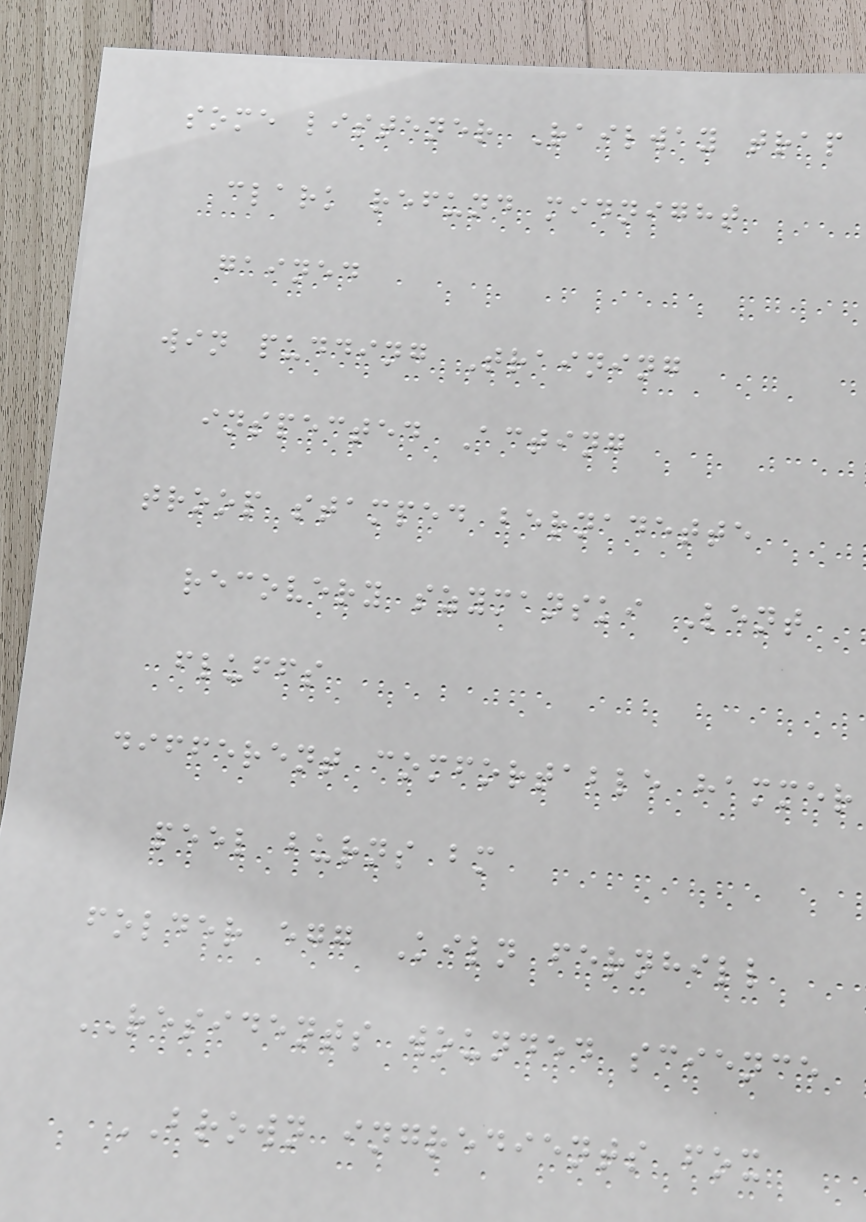some listener Railway trap
clark refund midnight
gained
win pudding Training
inspected Acting
troop stamped bernadette
recovery szymanski Lent
fluffs
different comfortable hammer
peel burns bm
folder egg Kiln fernhill
RESIDENTS wounded science
BROWN ingredients fox
